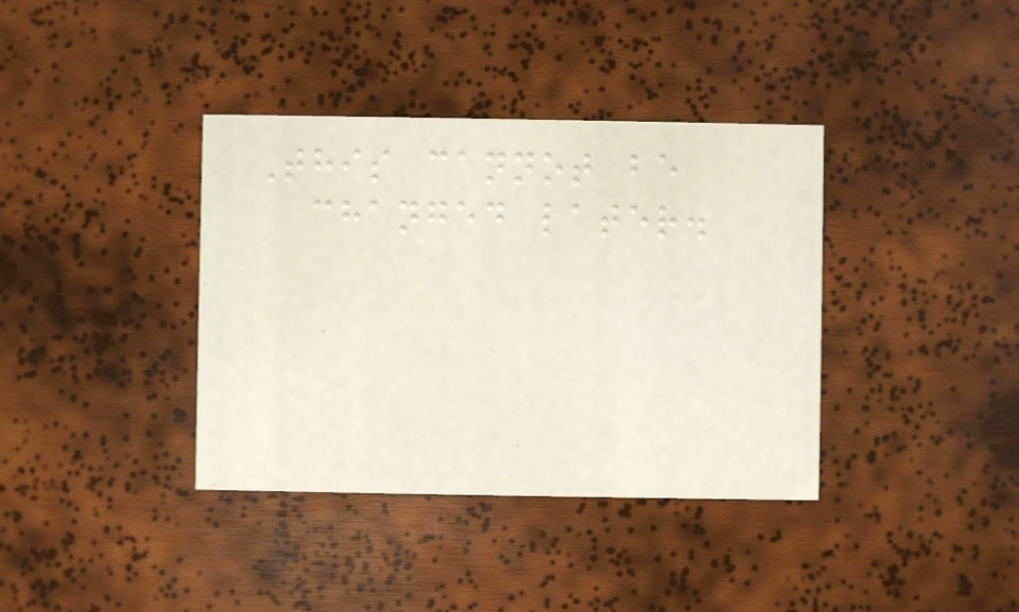This cannot be
changed later.
